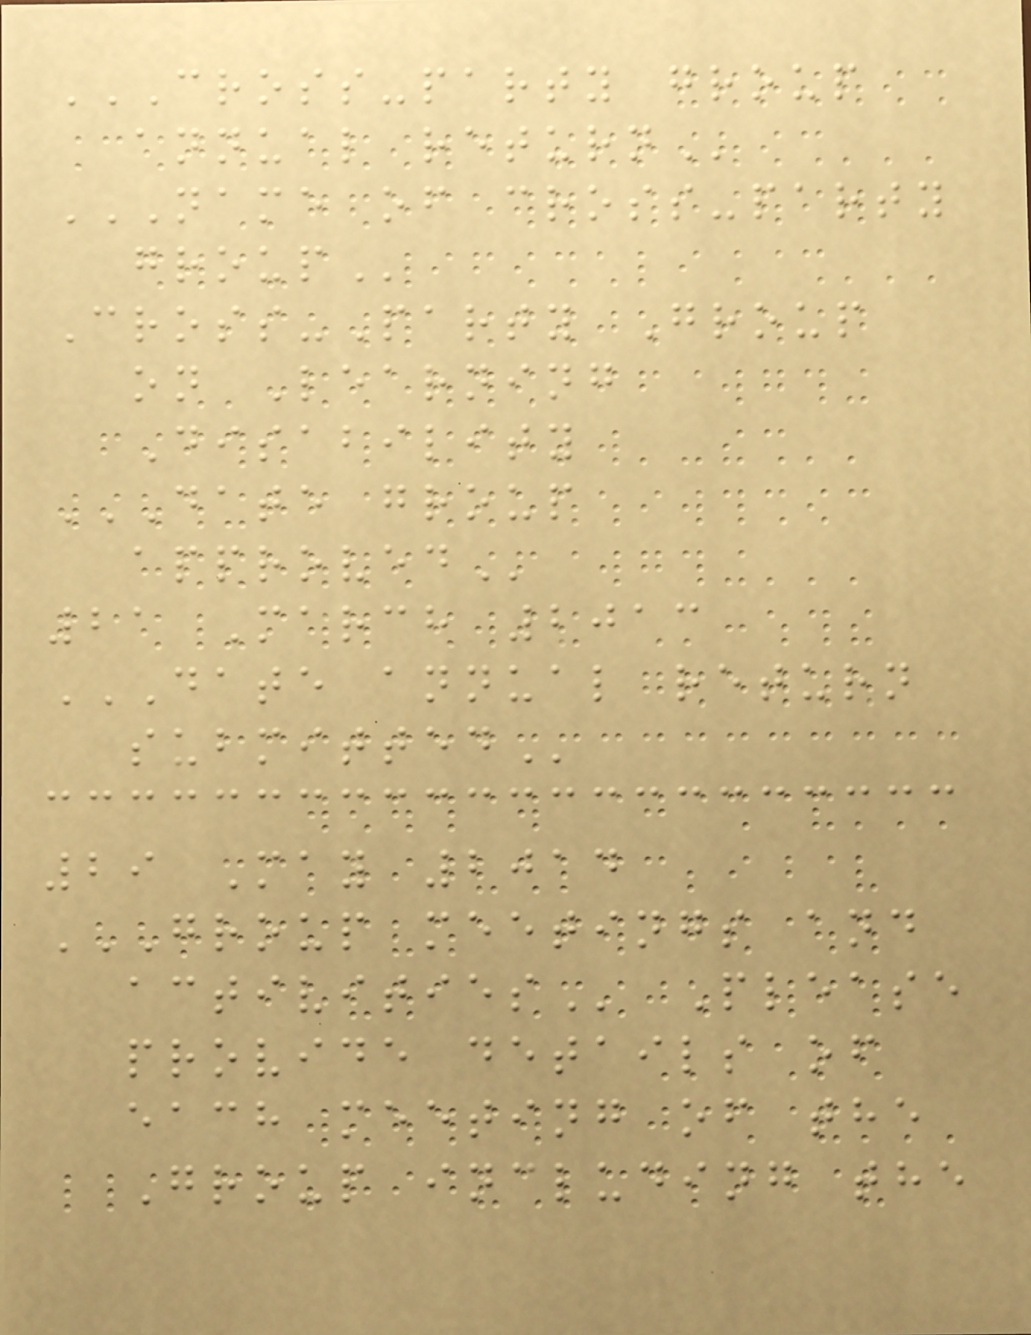CROSS-PARTY GROUP
ANNUAL RETURN
NAME OF CROSS-PARTY
GROUP
Cross-Party Group
on Learning
Disability
DATE GROUP
APPROVED
21 March 2013
DATE ANNUAL RETURN
SUBMITTED
29 May 2014
GROUP MEETINGS AND
ACTIVITIES Please
provide details of
each meeting of the
Group including the
